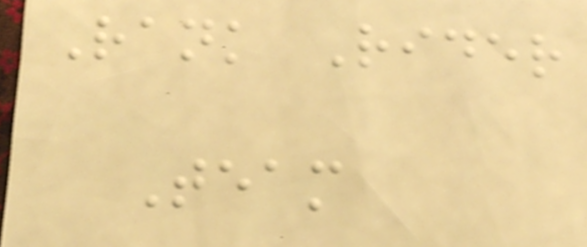Rank Rider
Team
